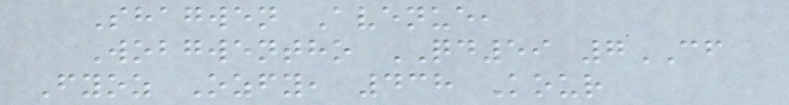Shagwen Avenue,
Wobgwentho QD59 7CF
Fyoz Ozfy, 438 Kour
